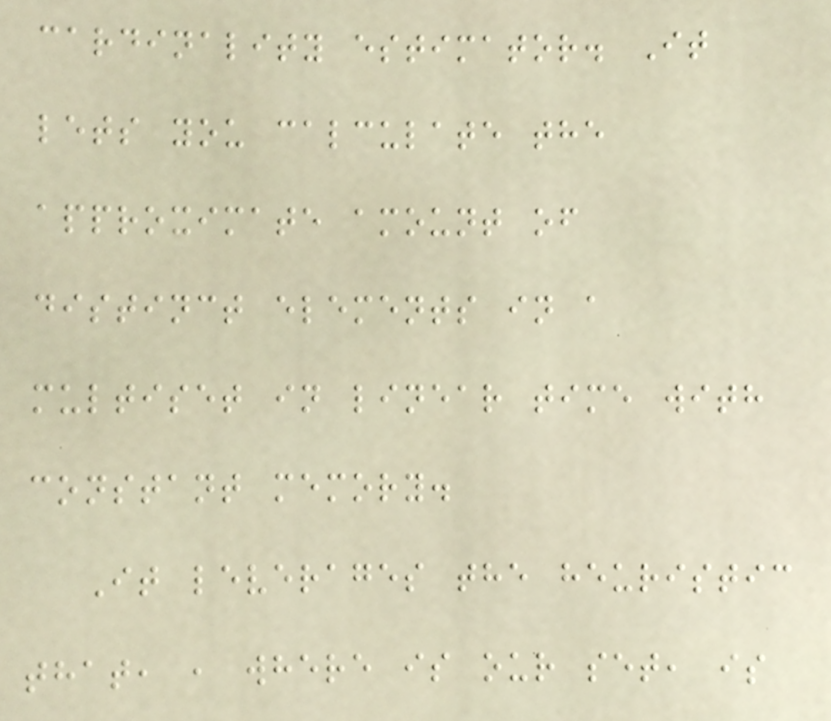cardinality estimator. It
lets you calculate the
approximate amount of
distinct elements in a
multiset in linear time with
constant memory.
It leverages the heuristic
that, , where is our set, is
